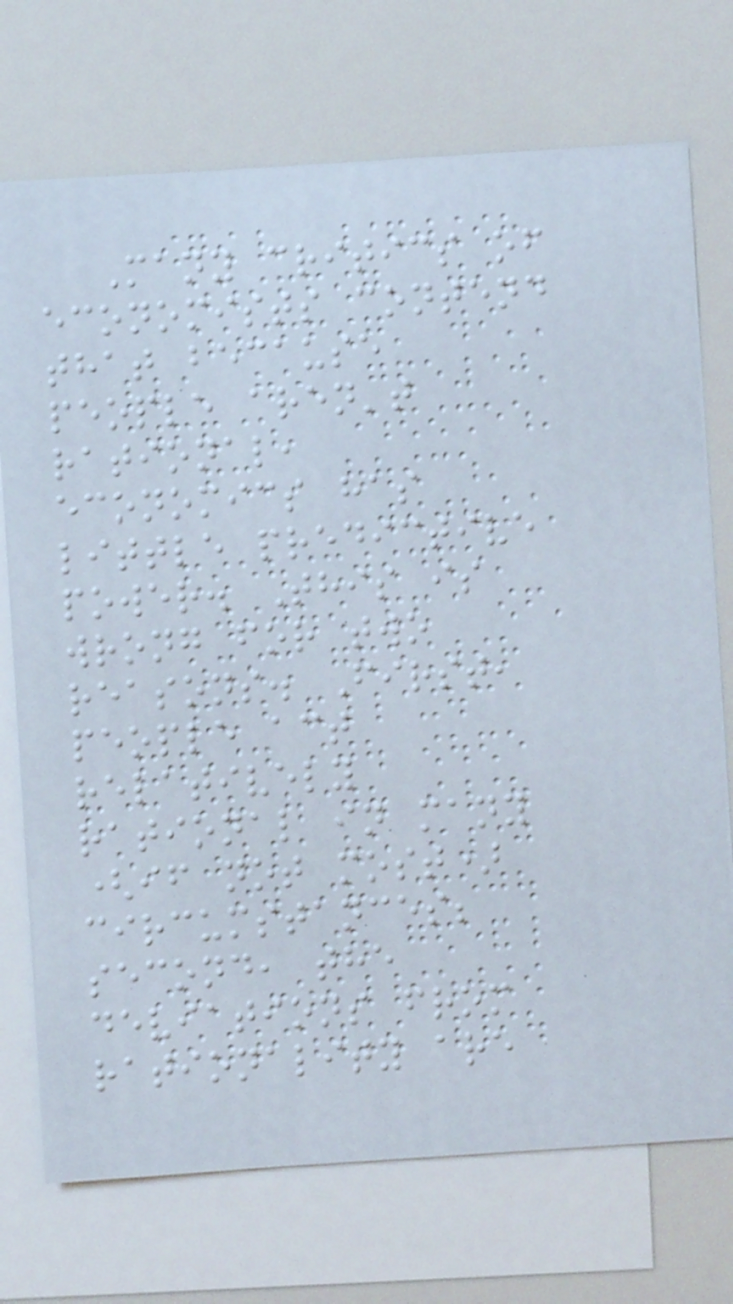Many critics of
economists contend
that because
people aren't
rational,
economics has
little predictive
power. This is
wrong for two
reasons. First,
people act
relatively
rational in many
(if not most)
circumstances;
second, the
deviations from
rationality are
